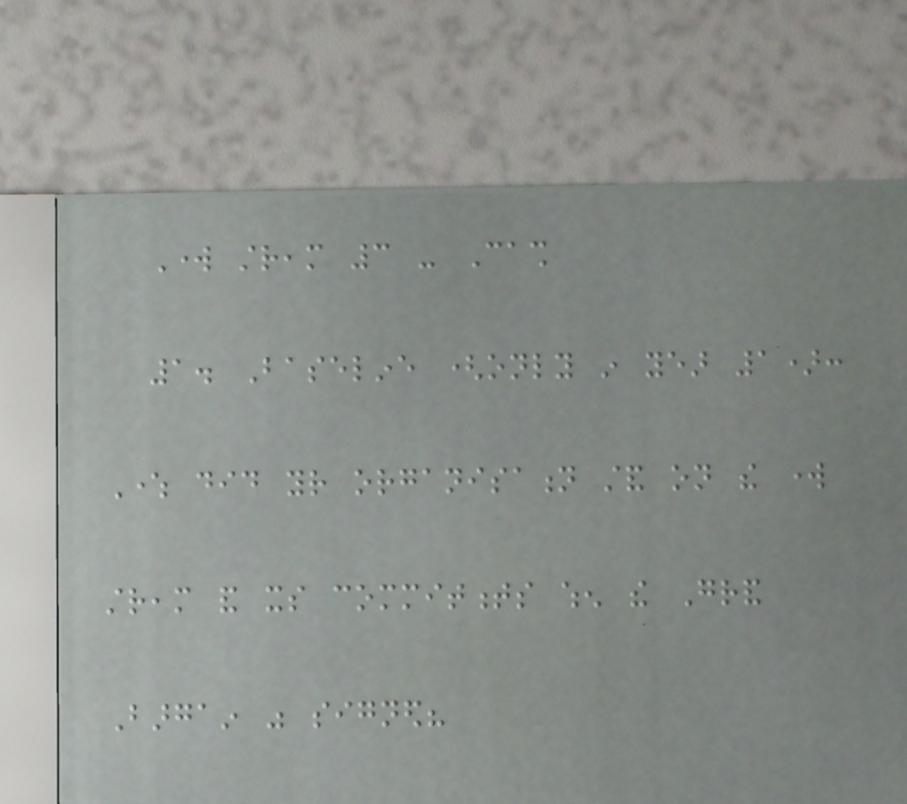Work stream 3 - Cash
1. Baseline (only in year 1):
Where did your organisation stand on the work
stream and its commitments when the Grand
Bargain was signed?
